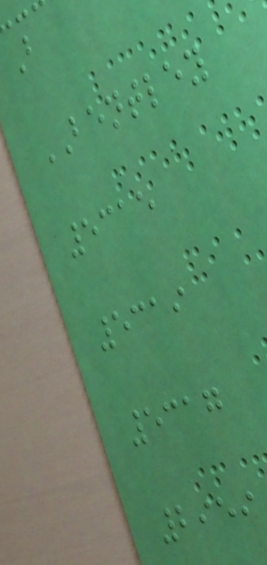B
BENTLEY
5315
5319
5317
2959
